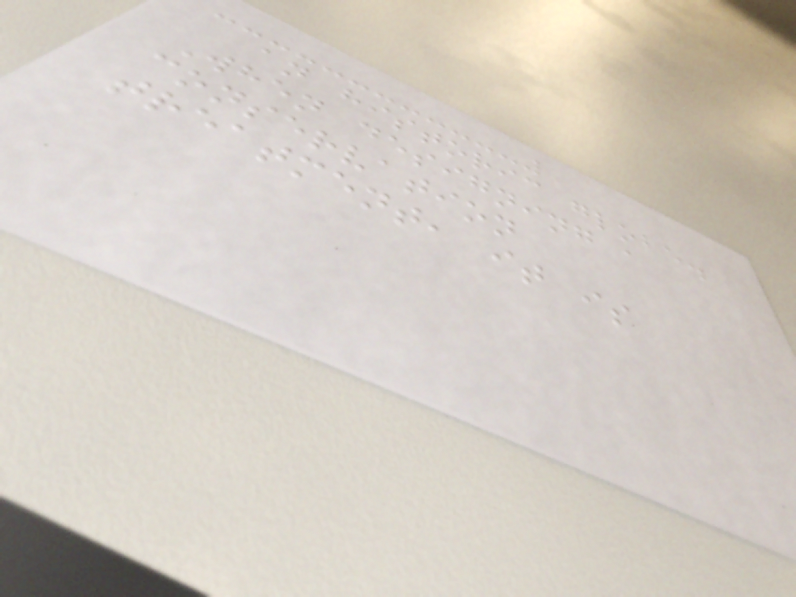an historic globe.
When designing a
conservation
treatment, it is
